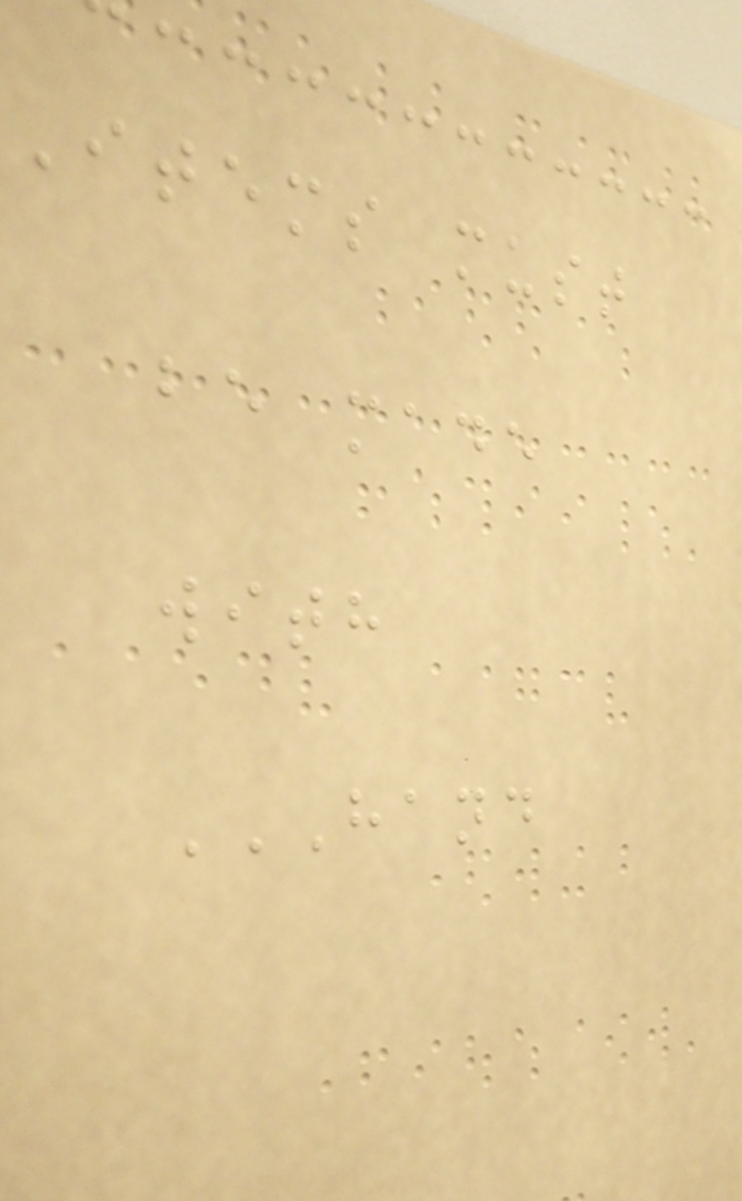Items must
be made
with
HAND
